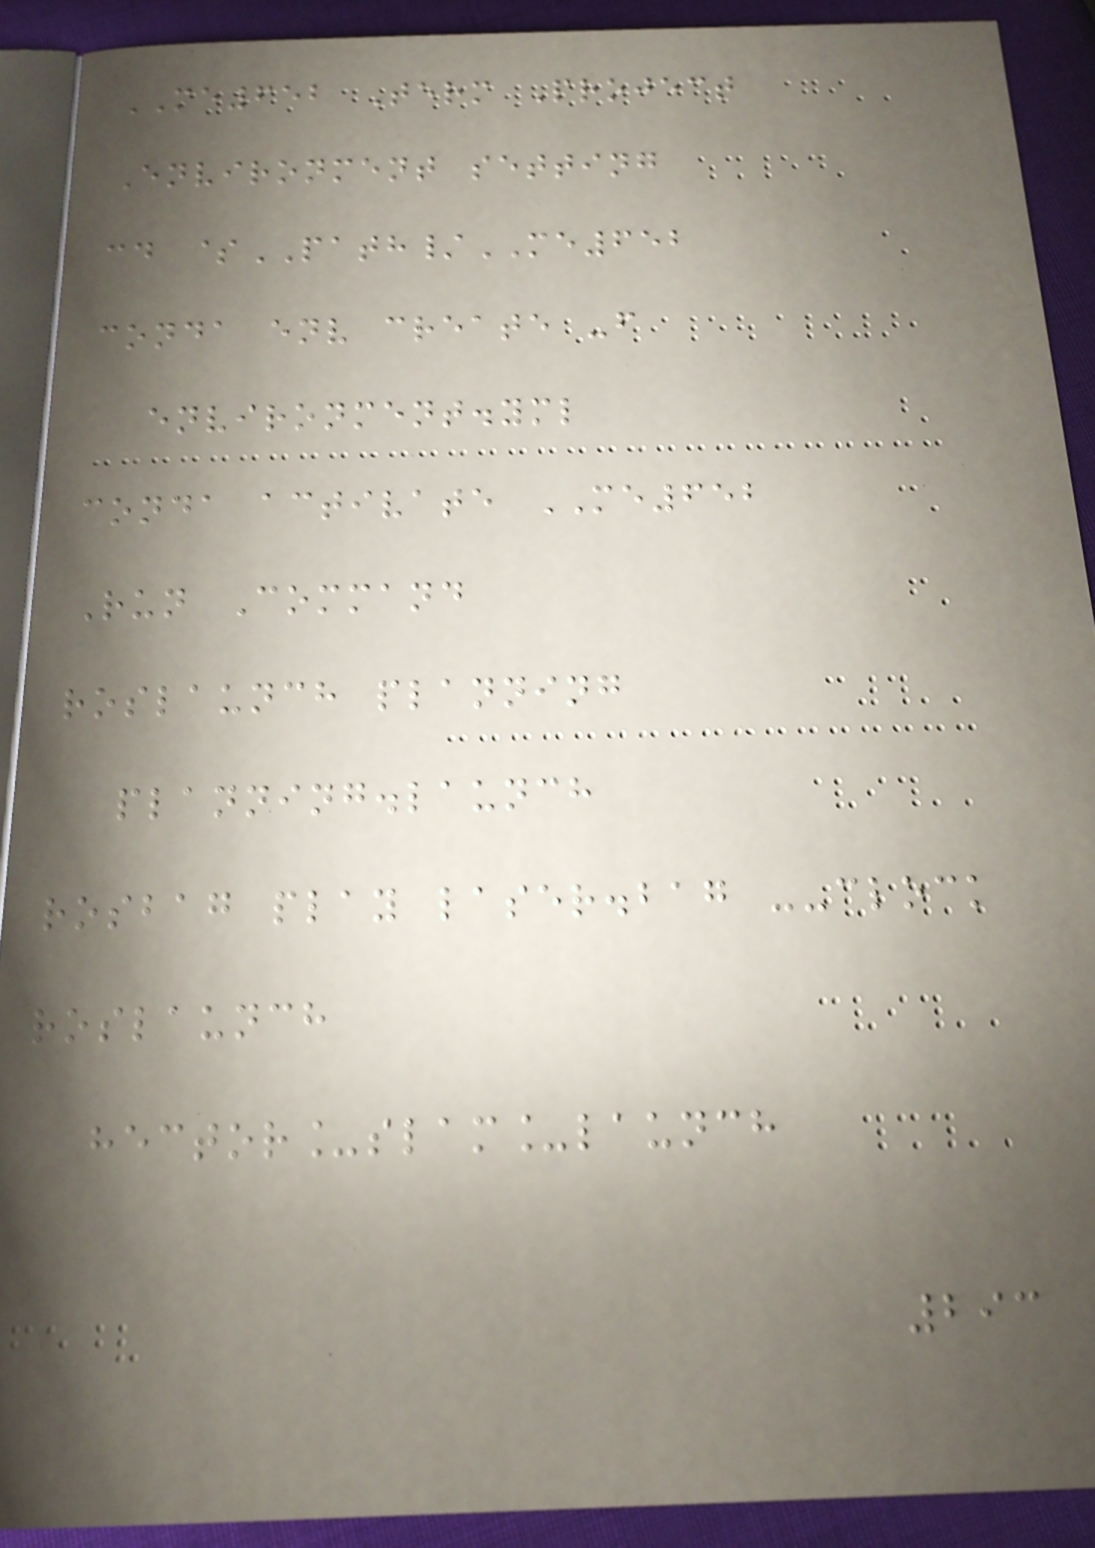ME652 Term Project
Environment setting
cd $PATH/ME652
conda env create -f
environment.yml
conda activate ME652
Run Command
roslaunch planning
planning.launch
rosbag play laser.bag --clock
roslaunch
hector_slam_launch
293
